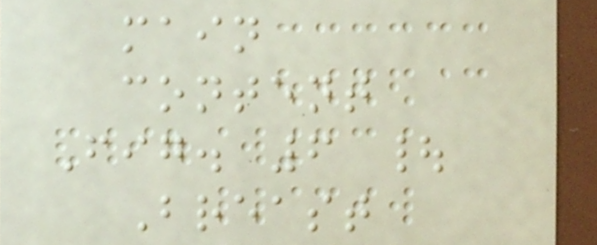main
content
Fig. 6 |
Breast
